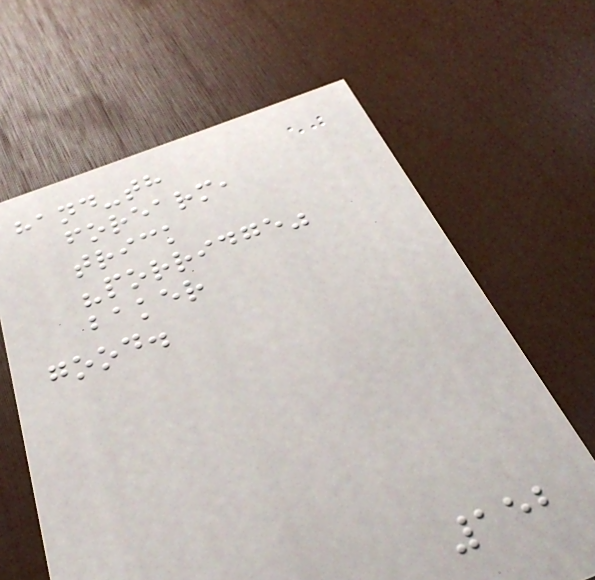hand-th
forearm,
trick
"porridge"
baker
good.
152
